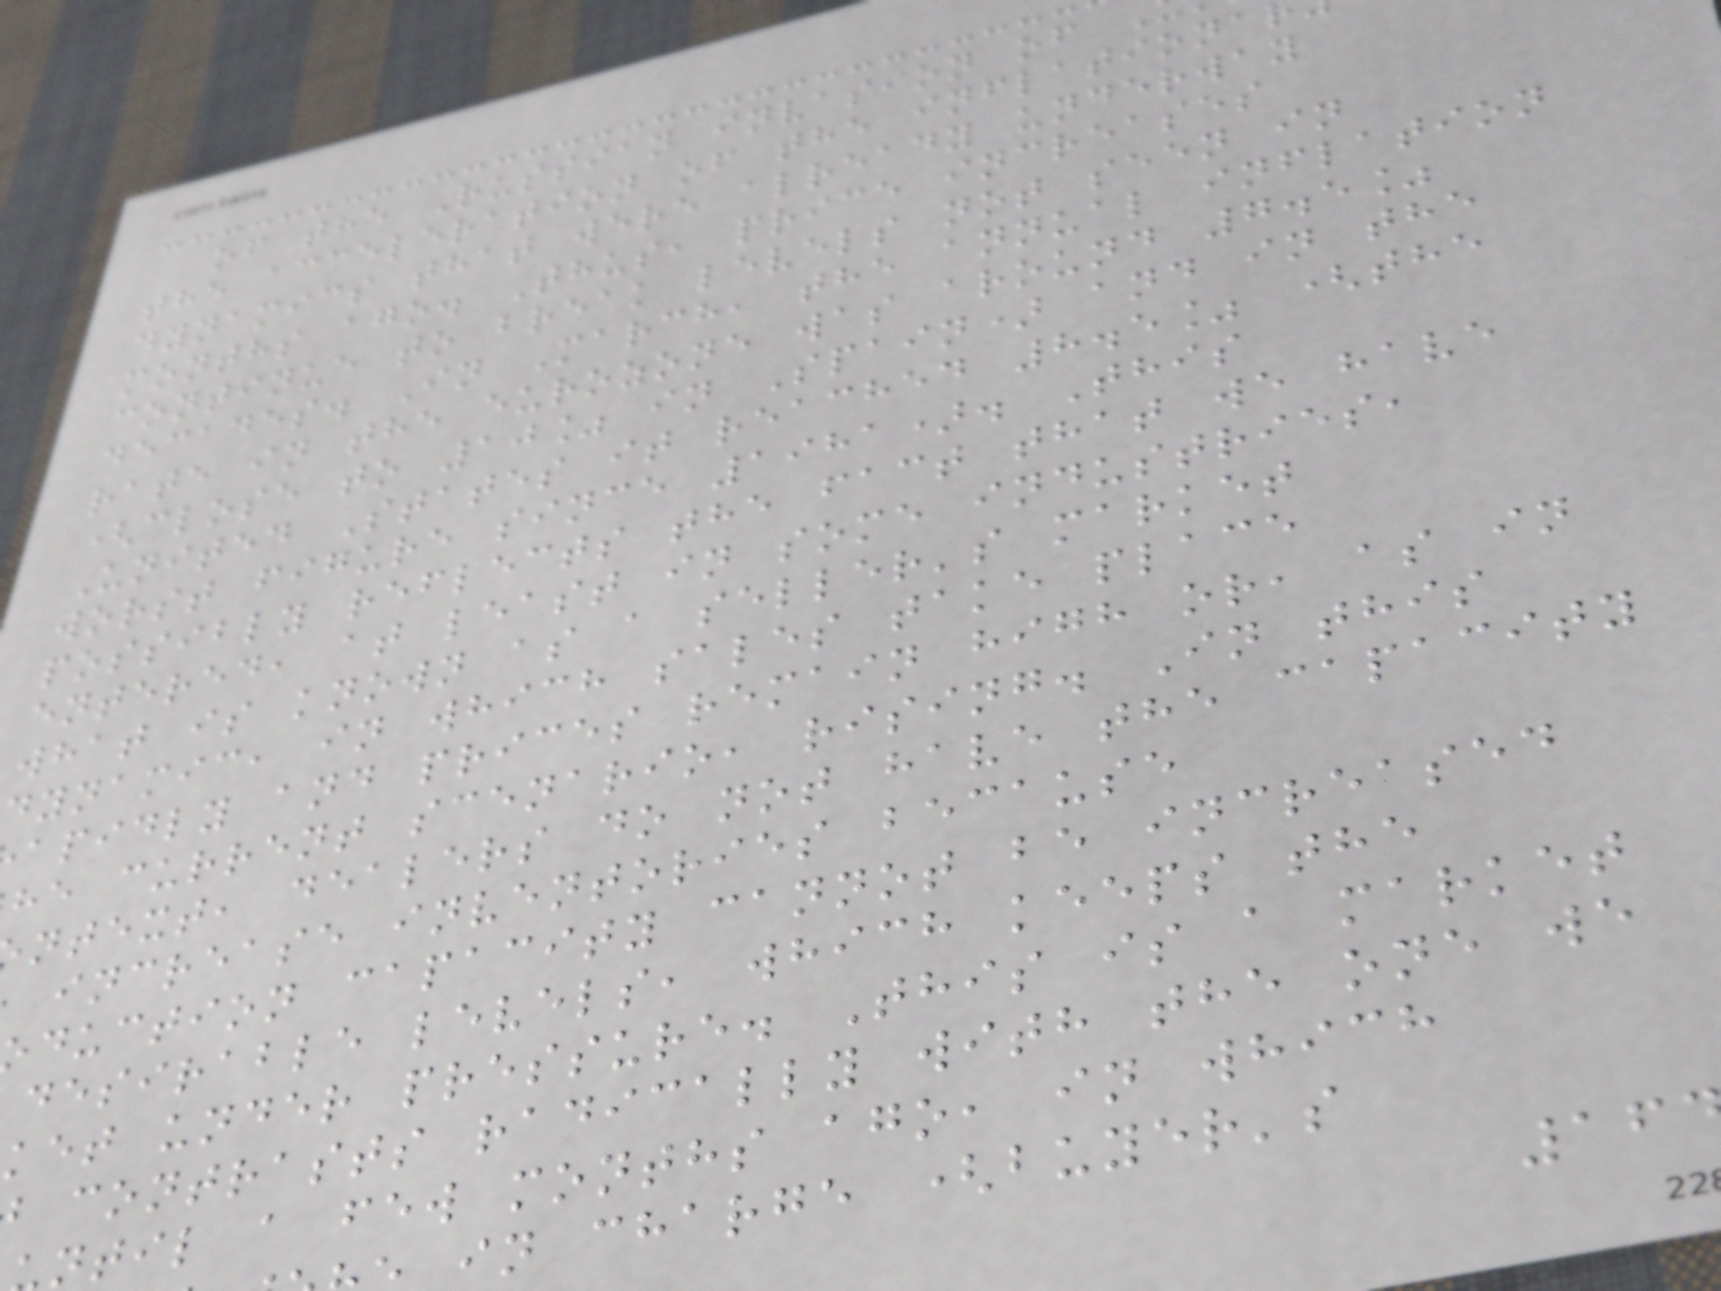of the Russian invasion of
the acceleration of the inflationa
dynamics that were already underway
months ago. Thus, price increases
continue to break levels not seen in
decades. In March, the annual inflation
rate in the eurozone was around 7.5%
(close to 10% in Spain) and in the
United States it reached 8.5% (the
worst figure since 1981). This
possibly reflects the fact that we have
entered, at least in some industries,
what is known as a seller's market
dynamic, in which sales take place
apidly and prices remain high or, as in
he current scenario, rising. In this
ntext, dealers do not have the capacity
increase inventories because
duction capacity cannot be increased
desirable levels, which keeps the
ket under pressure. This is a market
contrasts radically with the one we
ntil a few months ago, in which
in charge (buyer's
